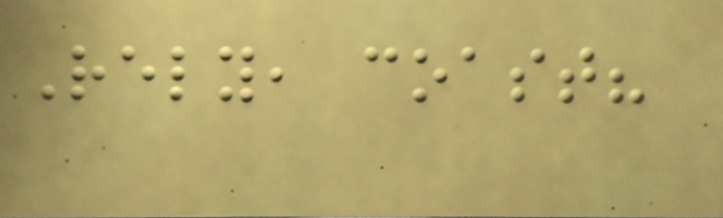Rely, coast?
